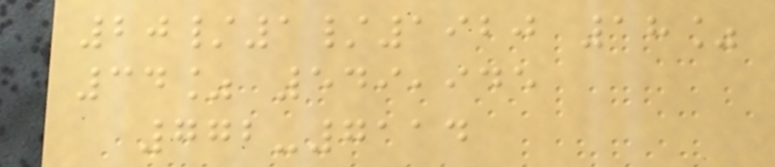20/1/1920 18%
34% 549,945
772-7114
